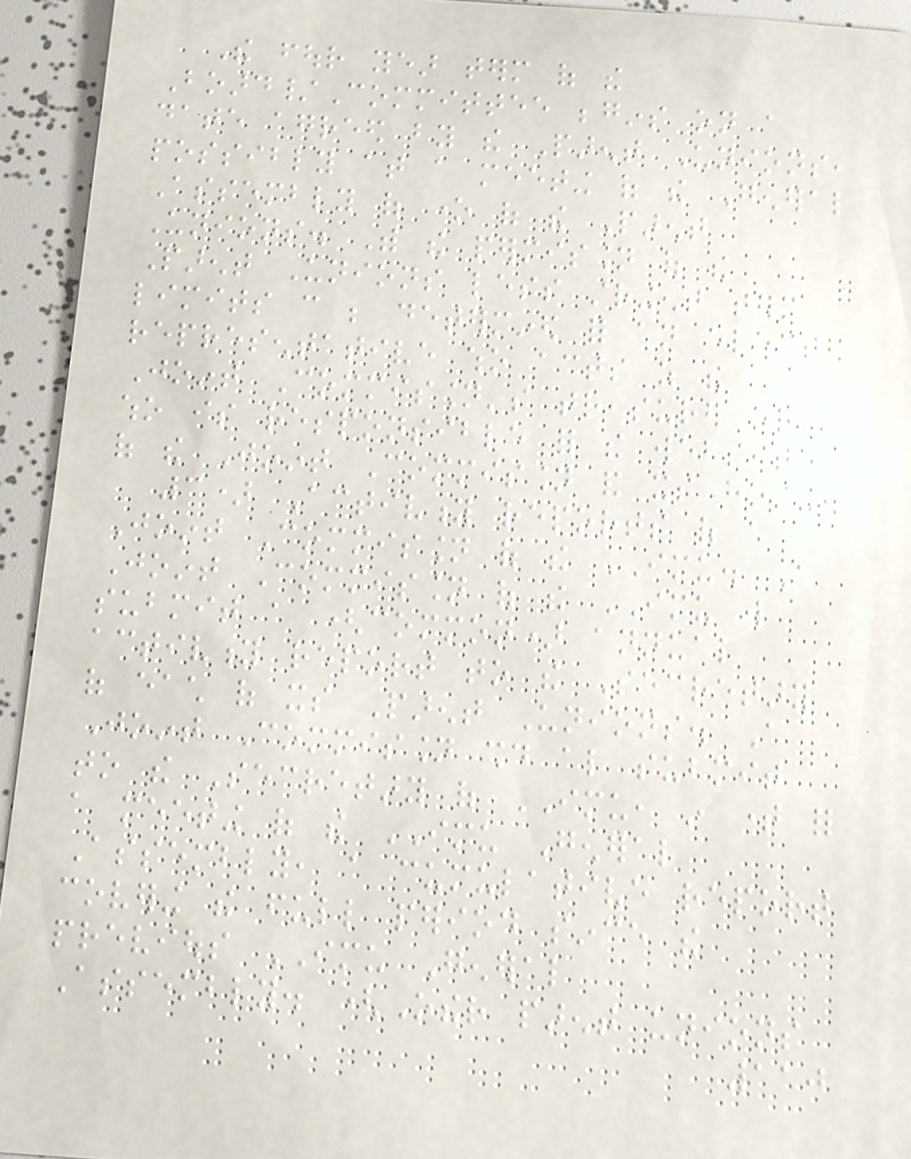The four year term of the
Board/Committee begins on a
date agreed by the Parent Unions,
possibly at a meeting of the General
Assembly of one of the Parent
Unions. With the permission of the
Parent Unions less stringent term
limits can be determined for an elected
representative who acts as the
Joint Commission's treasurer or
who is responsible for the website
of the Joint Commission and its hosting.
3) Activity reports of a
Joint Commission of the IMU. A
Joint Commission of the IMU will
submit a (common) annual
activity report to the Secretary
of each of its Parent Unions. A
Joint Commission should also submit
to the Secretary of IMU, in time for
a meeting of the IMU General
Assembly, a cumulative report
covering the full period since the
previous IMU General
Assembly. (Other parent unions
110
